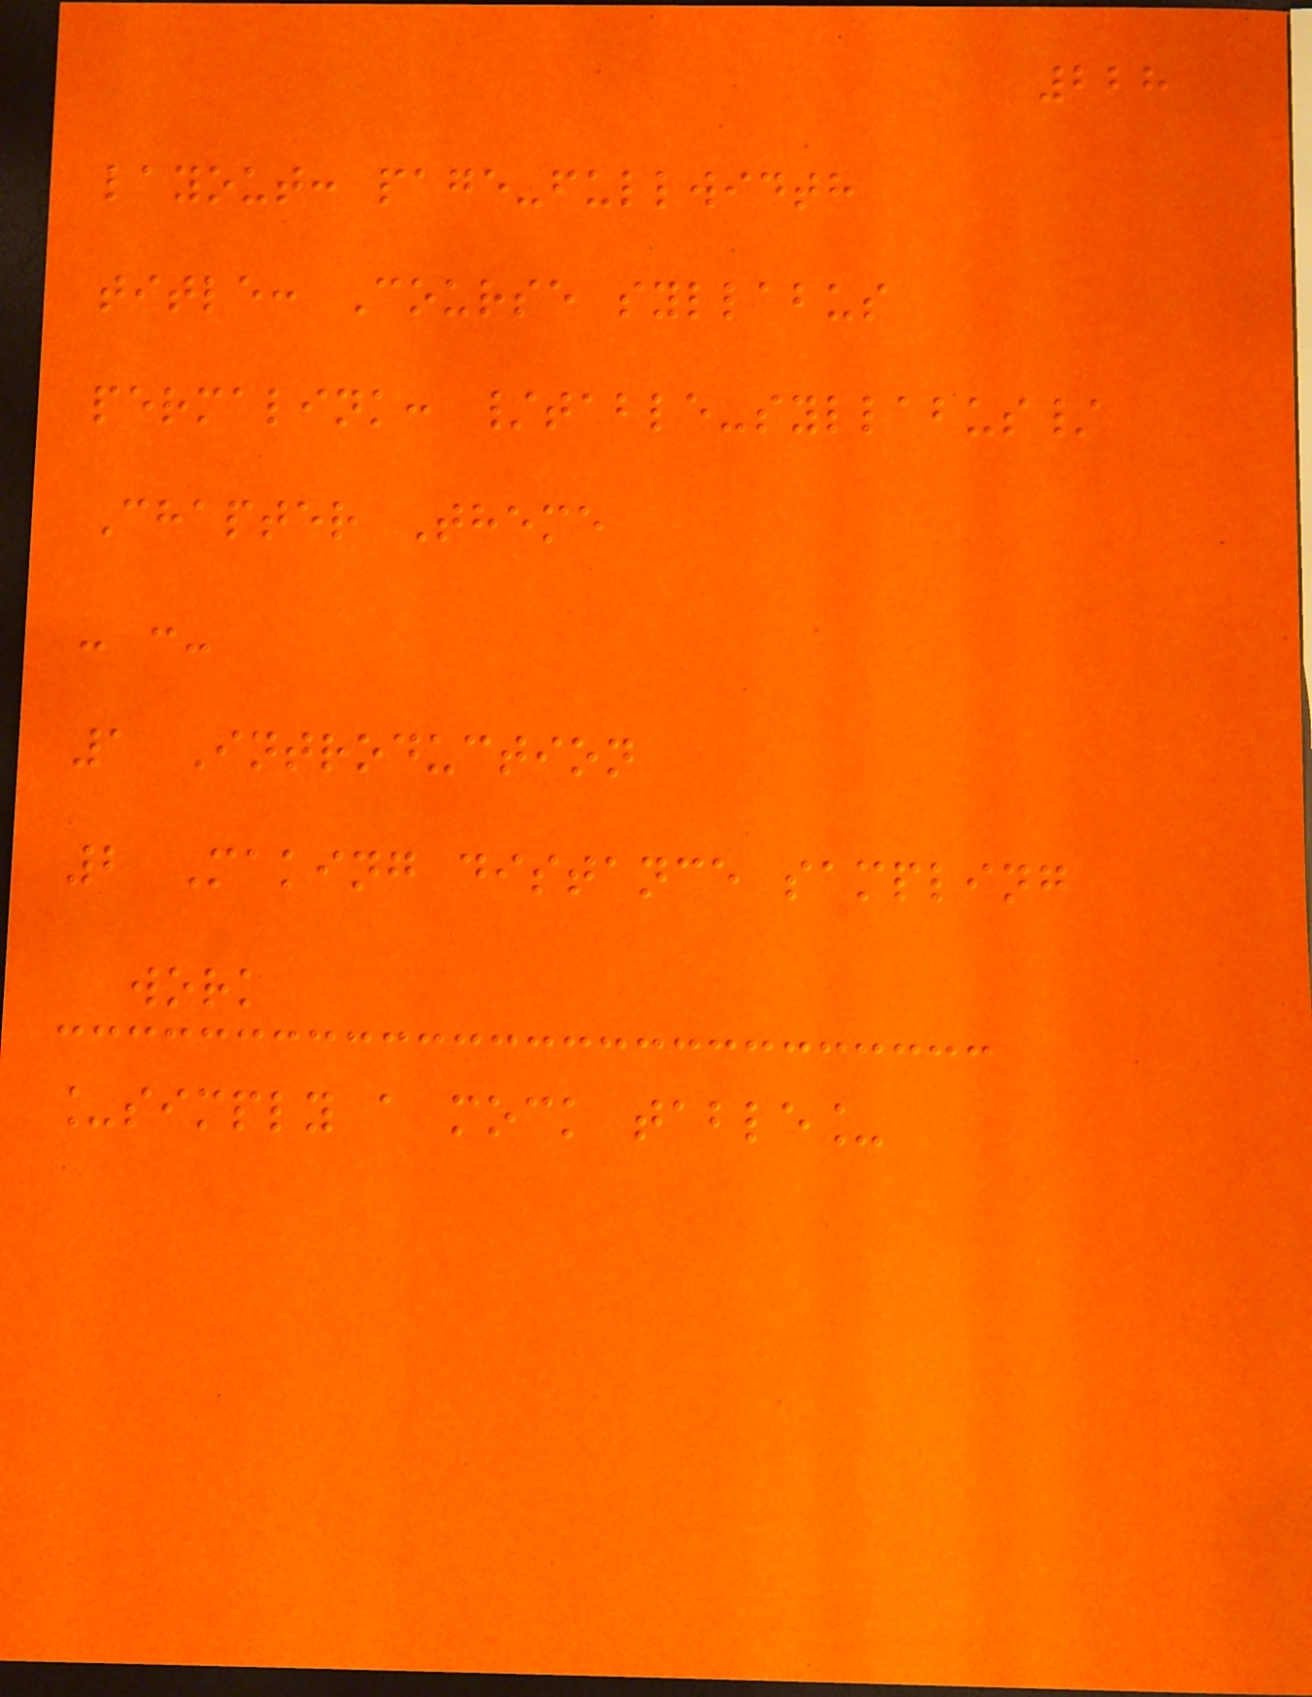228
layout: page-fullwidth
title: Course syllabus
permalink: /table-syllabus/
Chapter Theme
- :-
1 Introduction
2 Making distance sampling
work
_simply a mock table_
